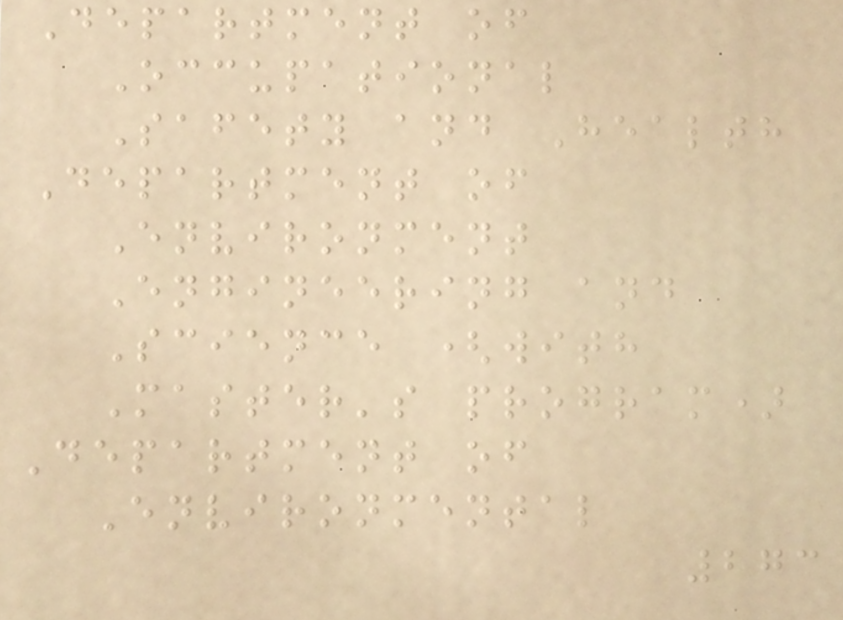Department of
Occupational
Safety and Health
Department of
Environment
Engineering and
Science (with
Master's program)
Department of
Environmental
273
